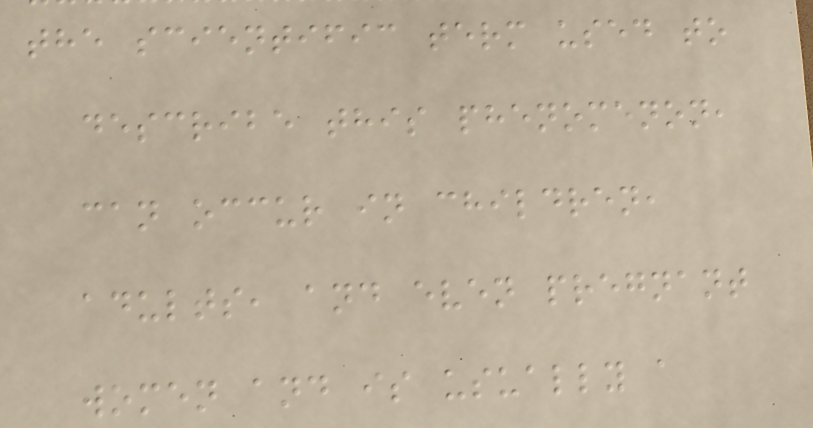the scientific term used to
describe this phenomenon,
can occur in children,
adults, and even pregnant
women and is usually a
